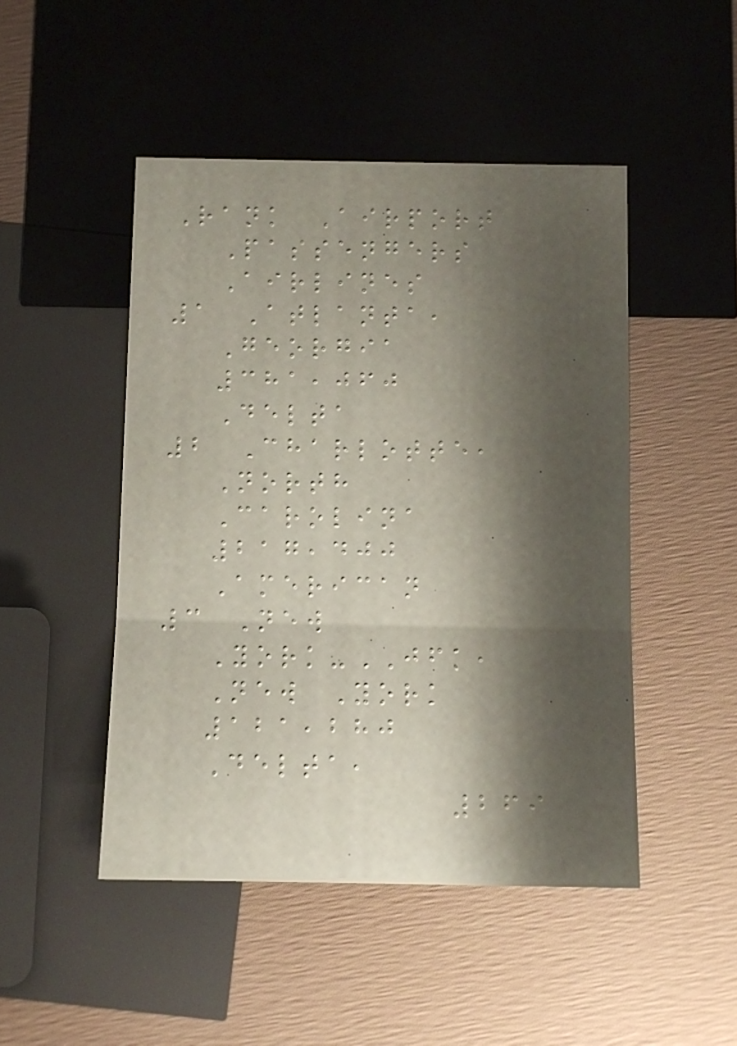Rank Airport
Passengers
Airlines
1 Atlanta,
Georgia
381,060
Delta
2 Charlotte,
North
Carolina
217,400
American
3 New
York-JFK,
New York
121,280
Delta,
269
